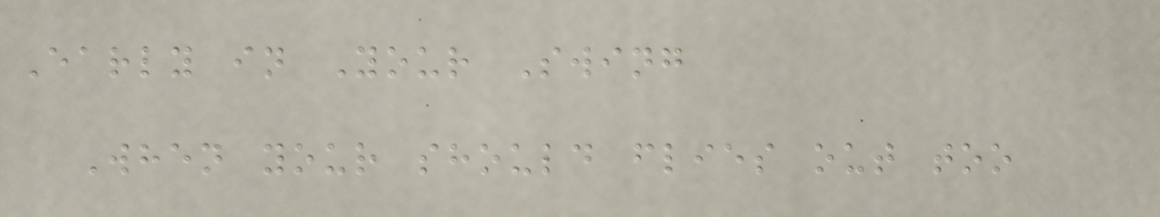Early in Your Swing
When your should flies out too
